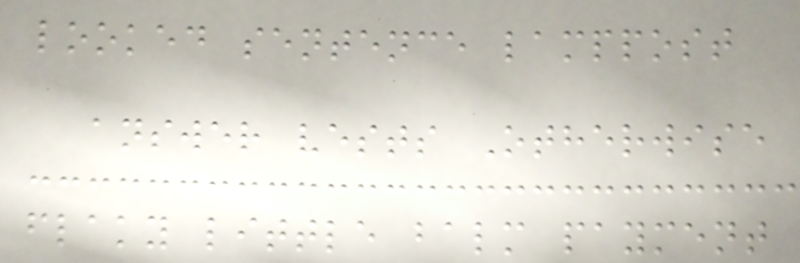looked sentence lamppost
answer vests Otherwise
flaky little balm payment
